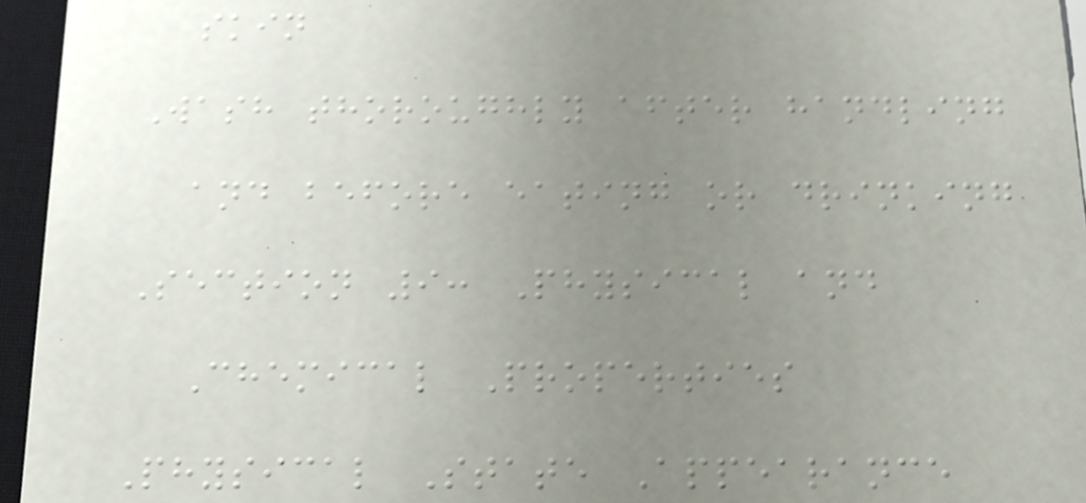skin
Wash thoroughly after handling
and before eating or drinking
Section 9: Physical and
Chemical Properties
Physical State Appearance
